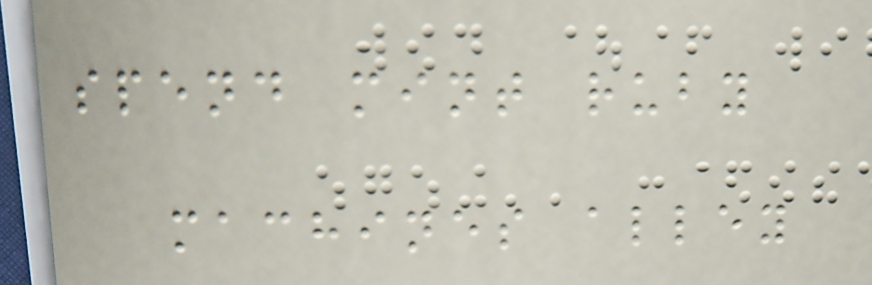spend mint ruby
machines alley
